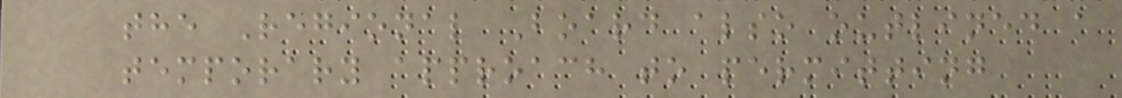the Regional Board also outlined a
temporary approach to permitting
